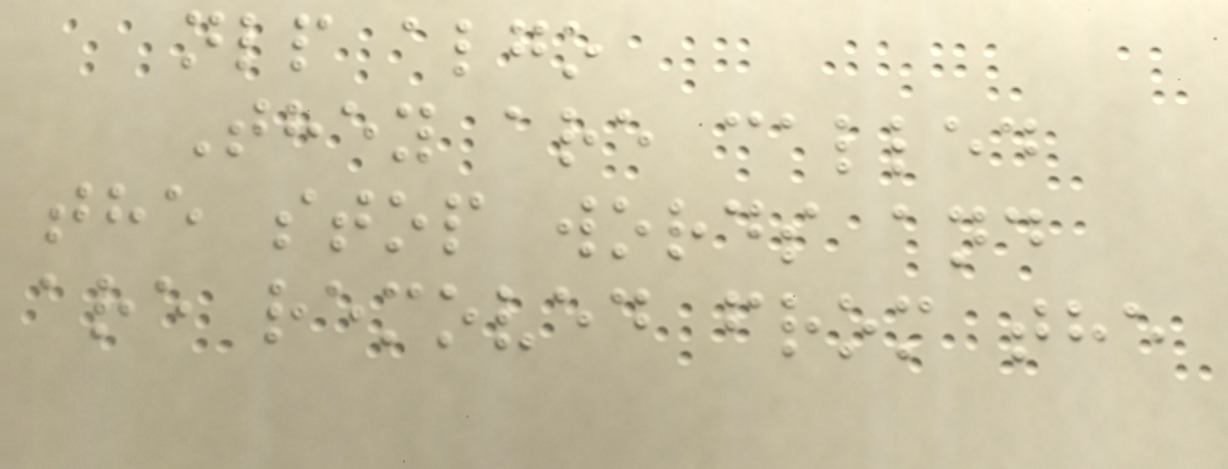nlp algo
They are called
the stop words and
are removed from the
